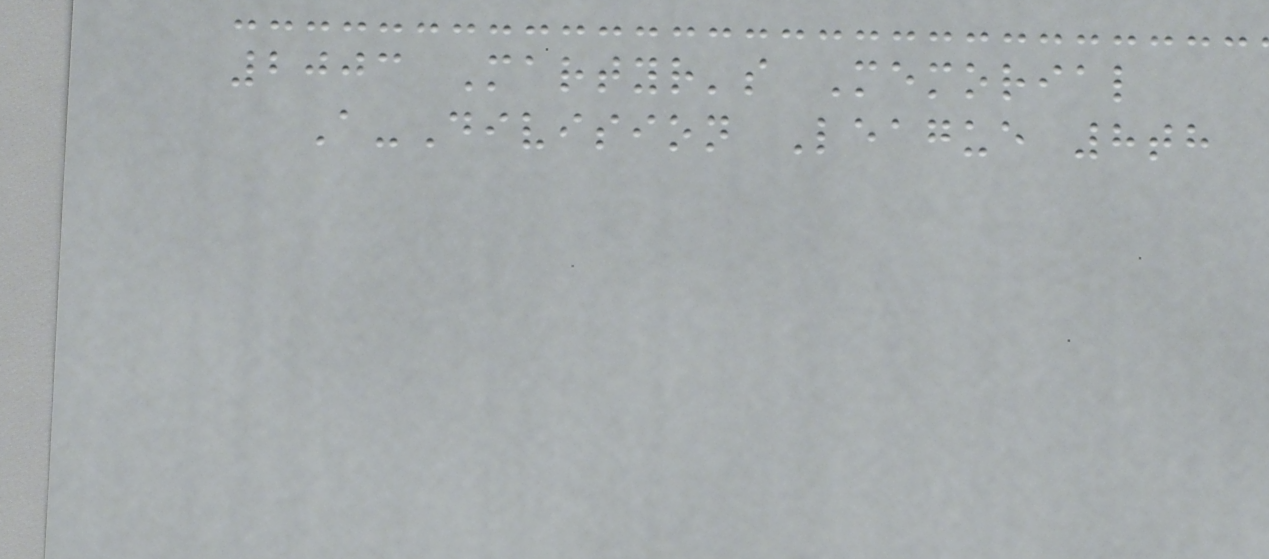2003 Martyr's Memorial
A-Division League 8th
